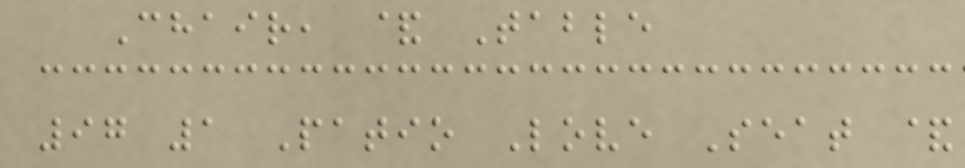Chair, & Table
97 1 Patio Love Seat &
